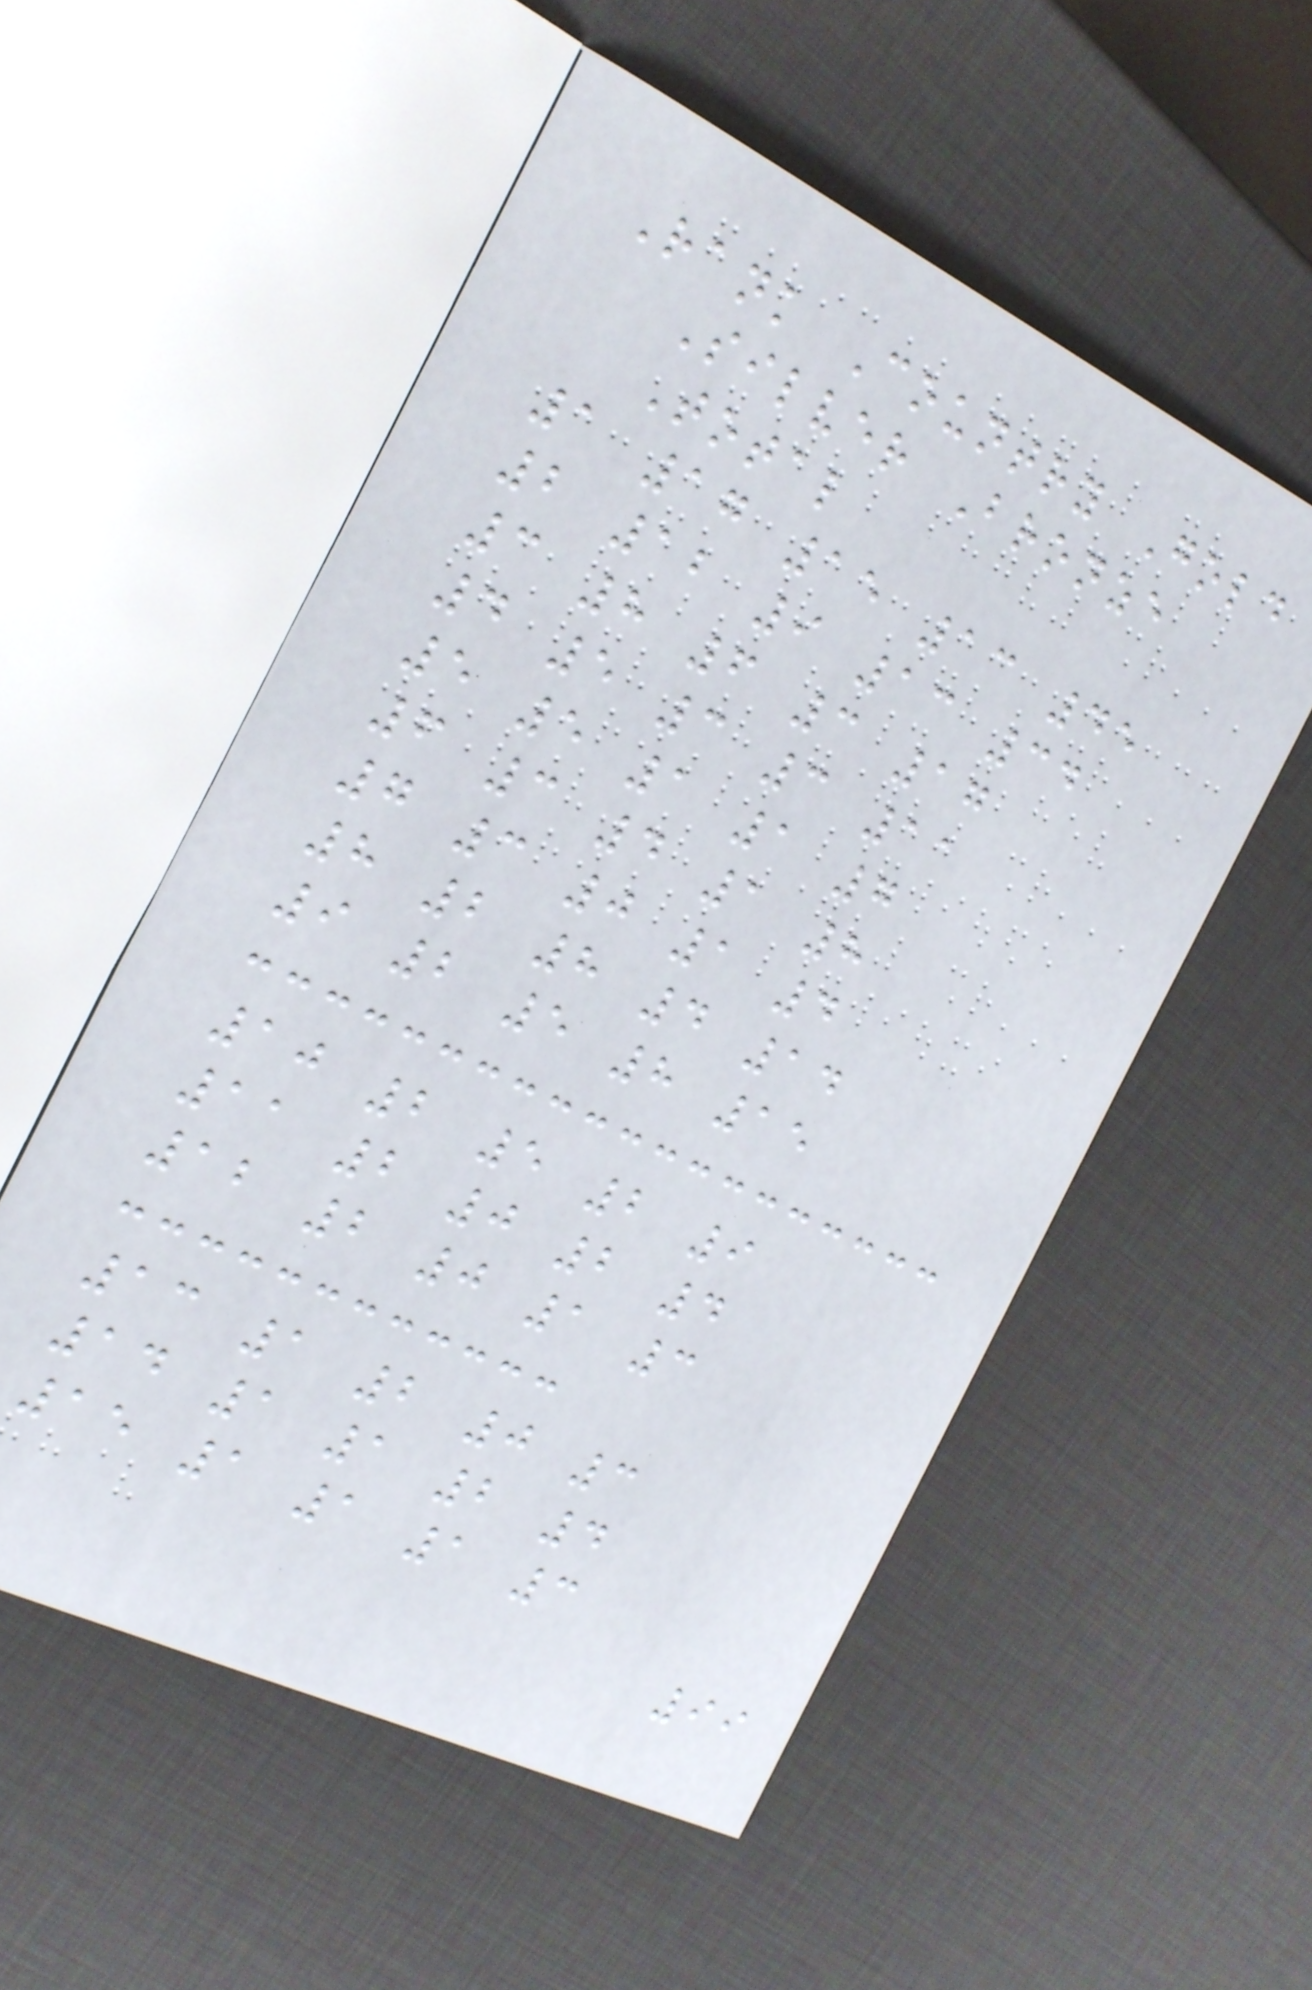Rank Country Gold
Silver Bronze
Total
1 17 15 13 45
2 12 9 13 34
3 8 6 3 17
4 5 3 3 11
5 5 1 1 7
6 3 4 1 8
7 3 0 1 4
8 2 8 4 14
9 2 5 8 15
10 2 5 2 9
11 2 0 2 4
12 2 0 1 3
13 1 2 0 3
14 1 1 2 4
15 1 1 1 3
99
